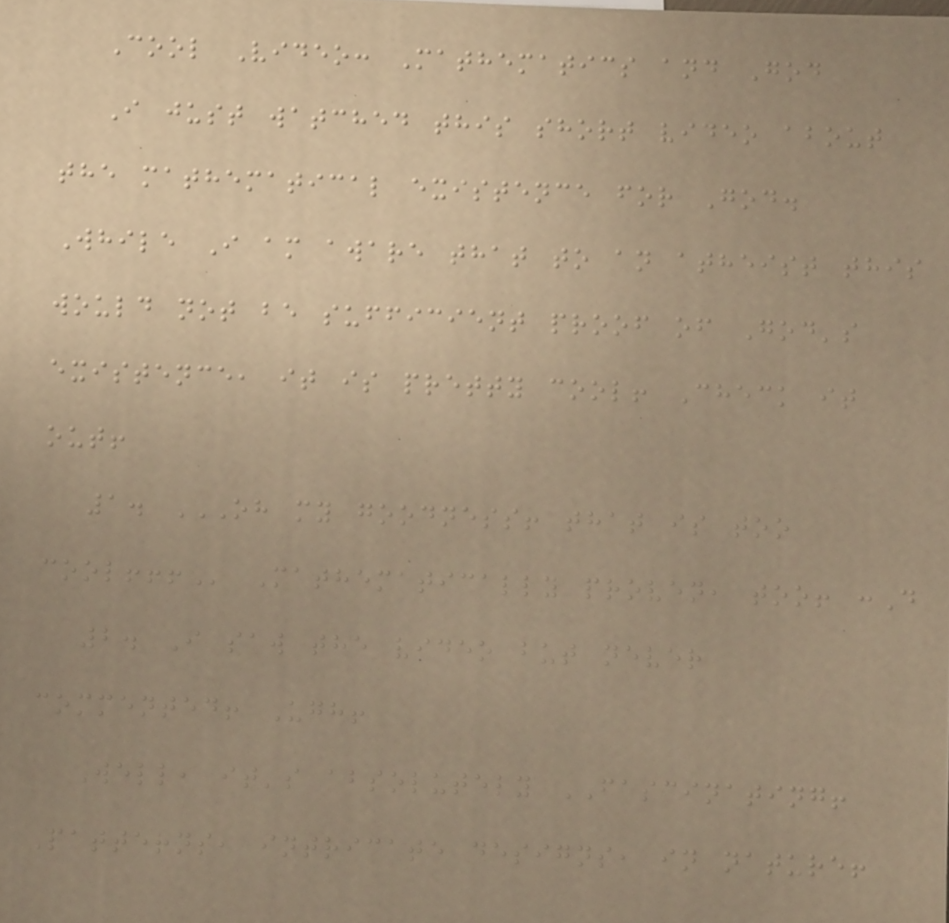Cool Video: Mathematics and God
I just watched this short video about
the mathematical existence for God.
While I am aware that to an atheist this
would not be sufficient proof of God's
existence, it is pretty cool! Check it
out!
1. OH MY GOODNESS! THAT IS TOO
COOL!!! Mathematically proven, too! :D
2. I saw the video but never
commented! Ugh!
Well, it's absolutely FASCINATING!
Patterns, intricate designs, in nature!
